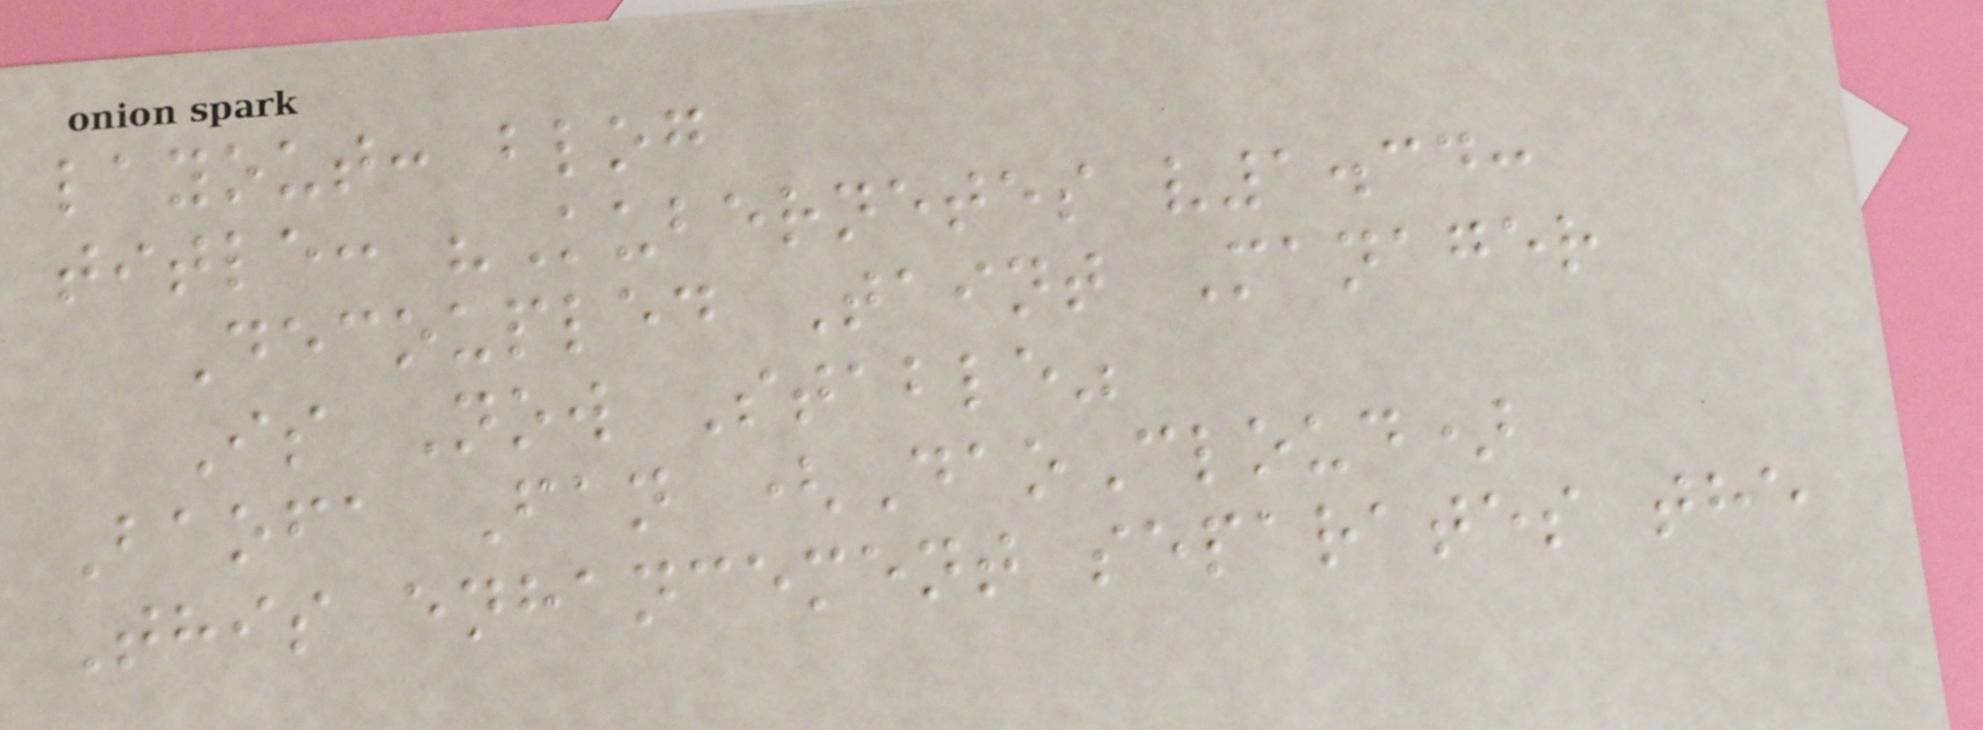layout: blog
title: "Kubernetes v1.34:
Decoupled Taint Manager
Is Now Stable"
Baofa Fan (DaoCloud)
This enhancement separates the
